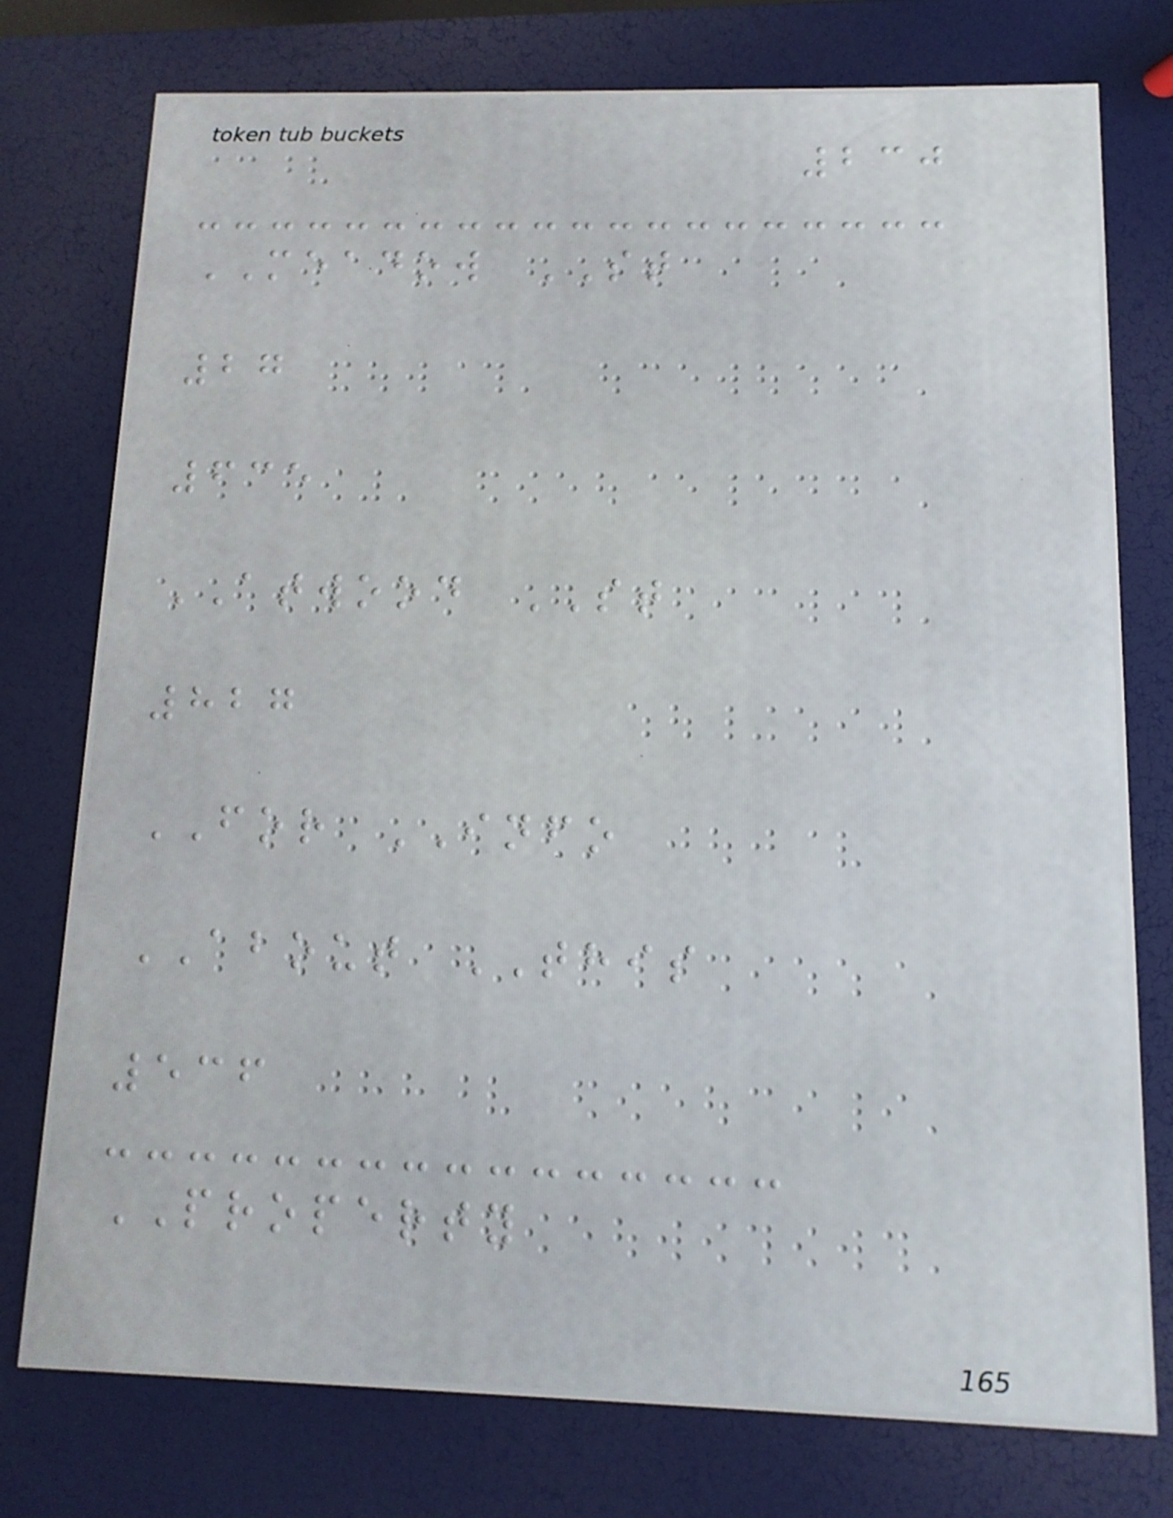230
MEADOW ST
27
635
ATWOOD ST
827
FOR INFO
ABOUT THIS
536
PROPERTY
